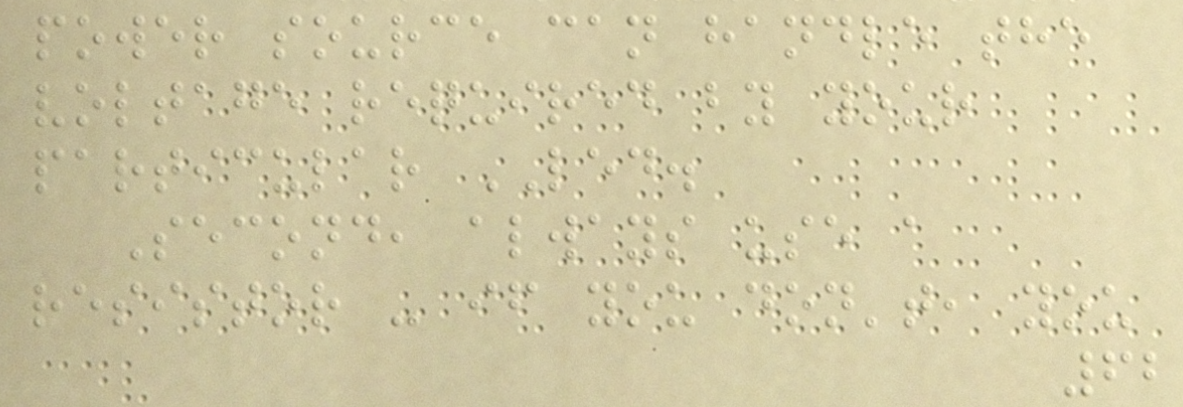power source can handle the
voltage required by your
particular LED.
Second, always use a
resistor - if you don't, you
62
